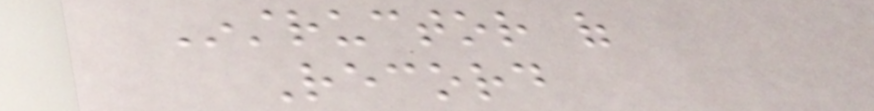Instructor of
Record
